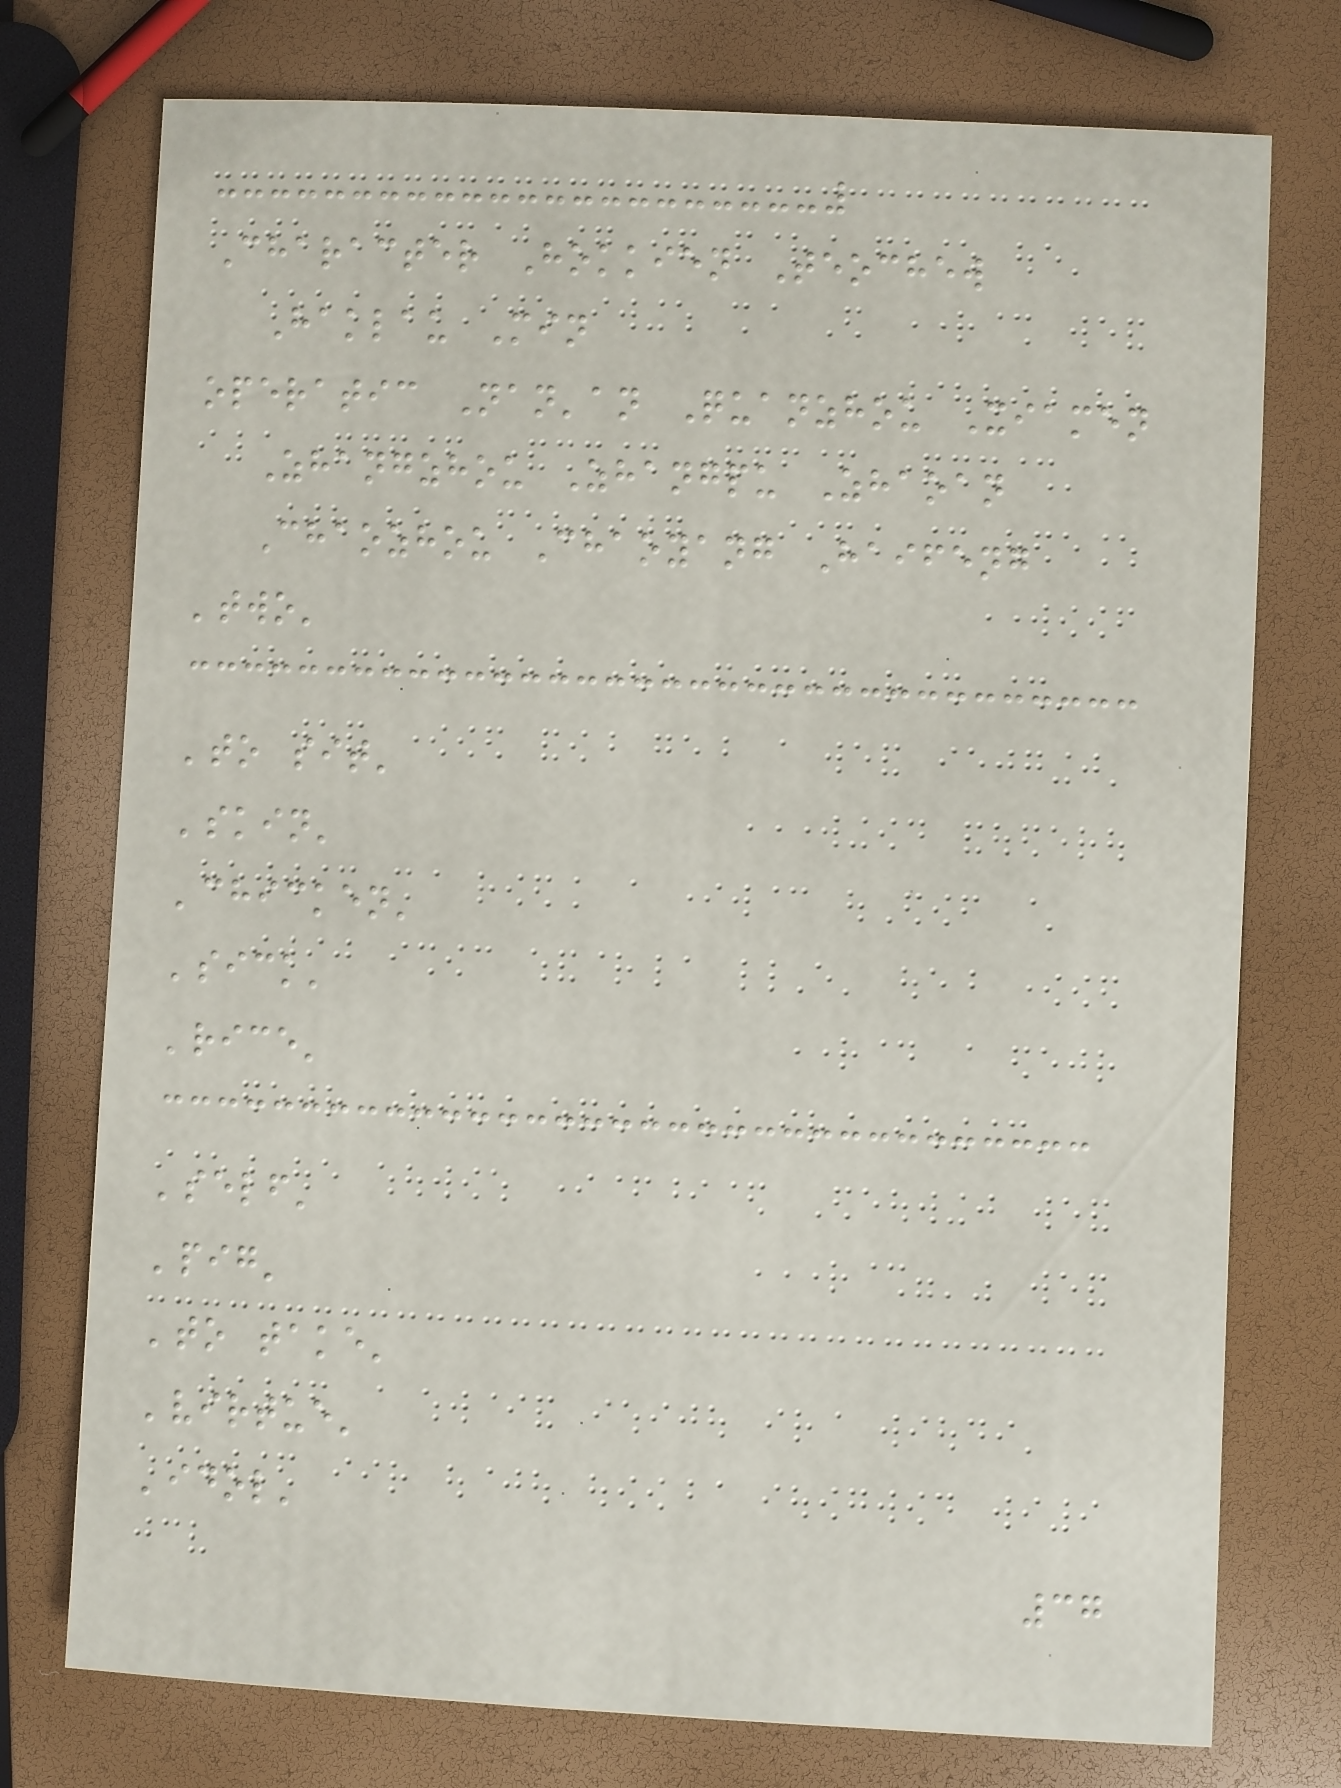Character Hokkien Teochew
Haklau Min
operatic Nan'an Quanzhou Xiamen
Zhangzhou Zhangpu Zhaoan
Chaozhou Chaoyang Haifeng
'two'
'to sit'
'skin'
'chicken'
'sick'
'rice'
'self'
'pig'
'to take'
'virtue'
'idol'
37
